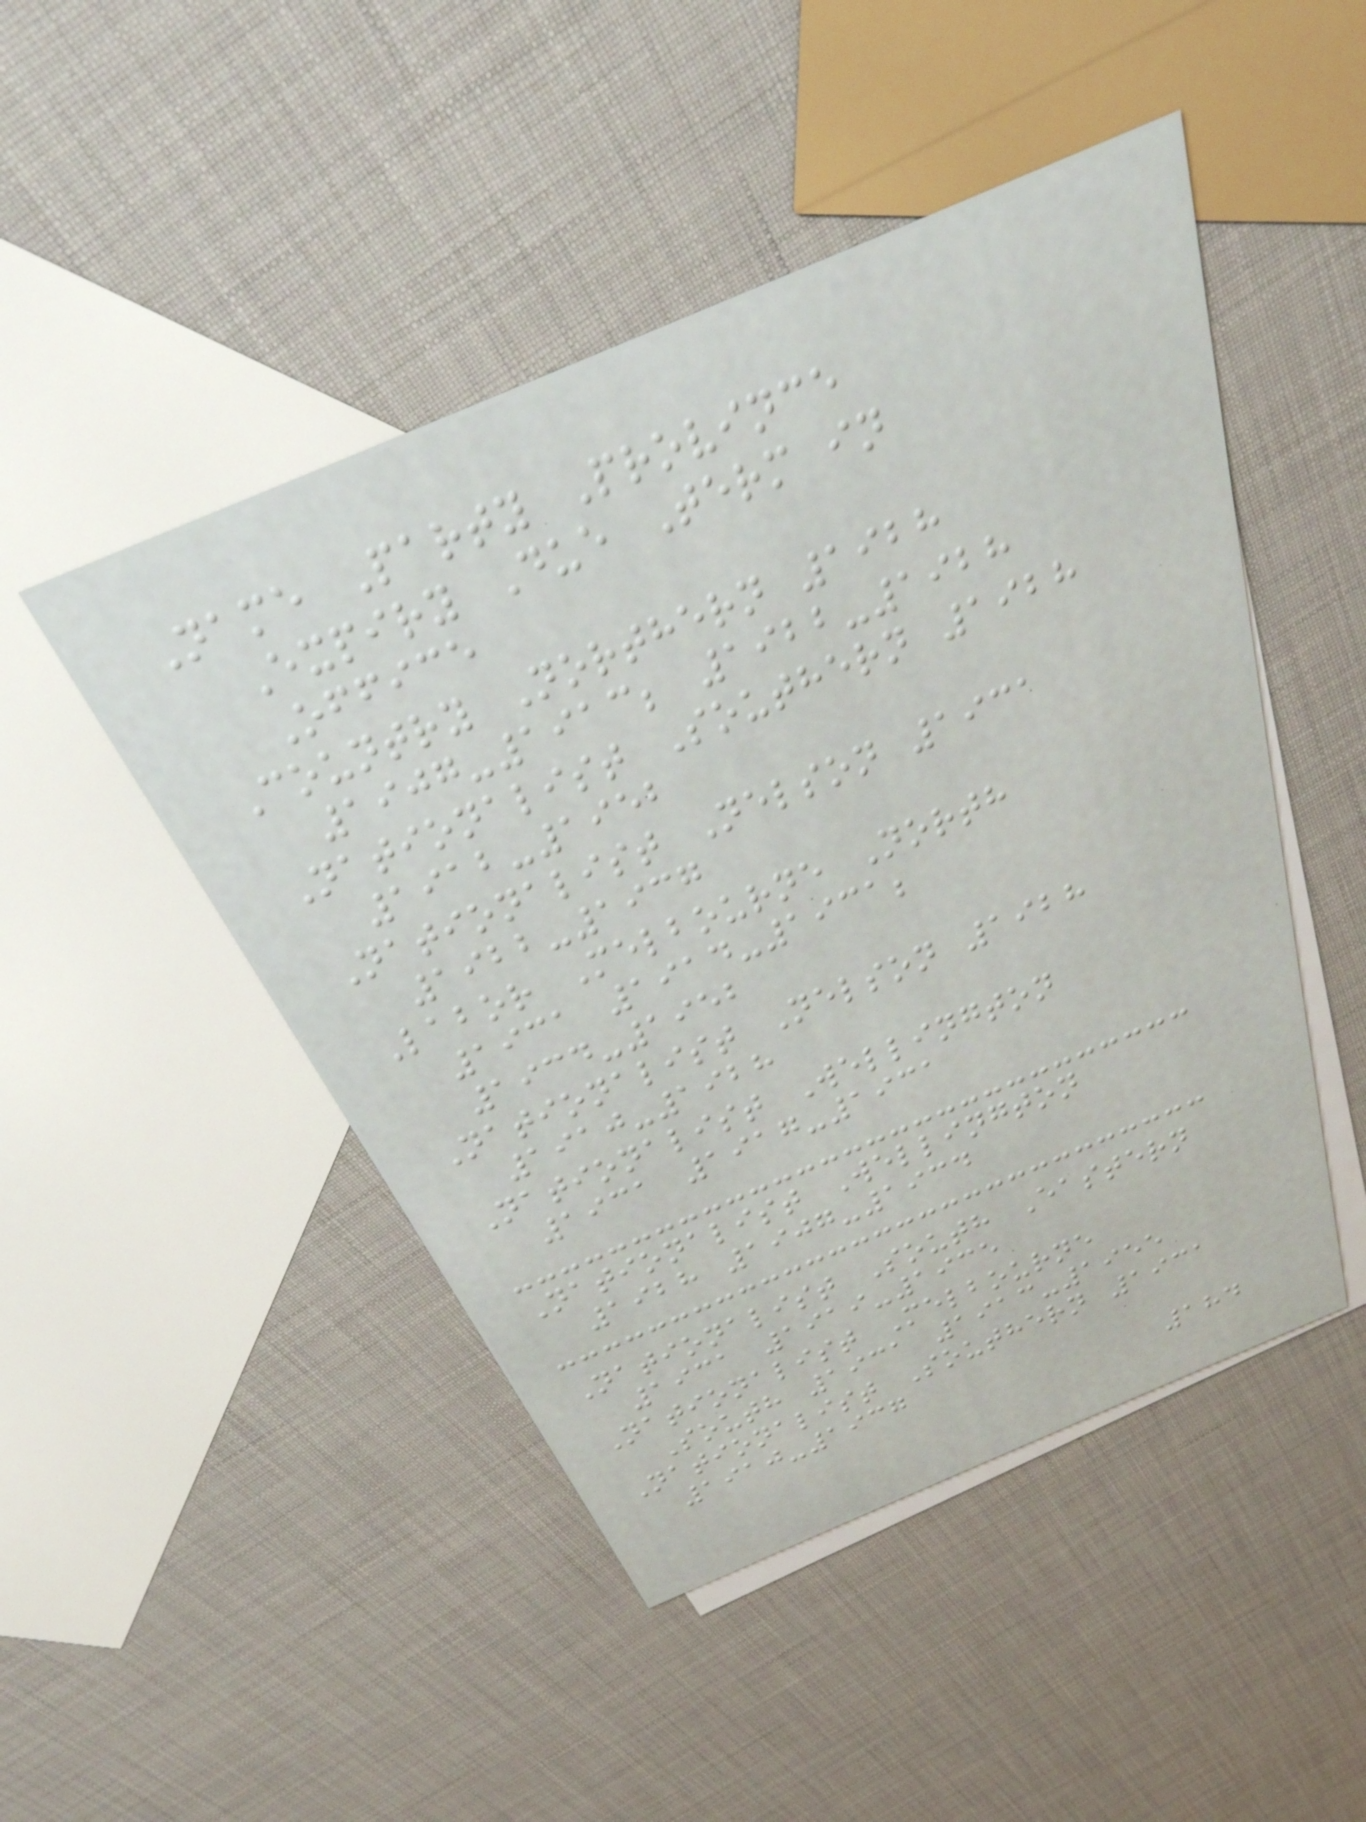Name Party Province
Expiry Due Term in
Office
Country Northern 1928
1907-1913; 1922-1928
Nationalist Southern 1928
1912-1952
Nationalist Nelson 1931
1922-1937
Labor Melbourne North
1931 1914-1931;
1934-1952
Nationalist Nelson 1928
1910-1928
Nationalist Wellington
1931 1917-1931
Nationalist Wellington
1928 1907-1934
Nationalist South Eastern
1931 1919-1935
Nationalist Melbourne
South 1931 1913-1955
Nationalist Southern 1931
1910-1937
184
